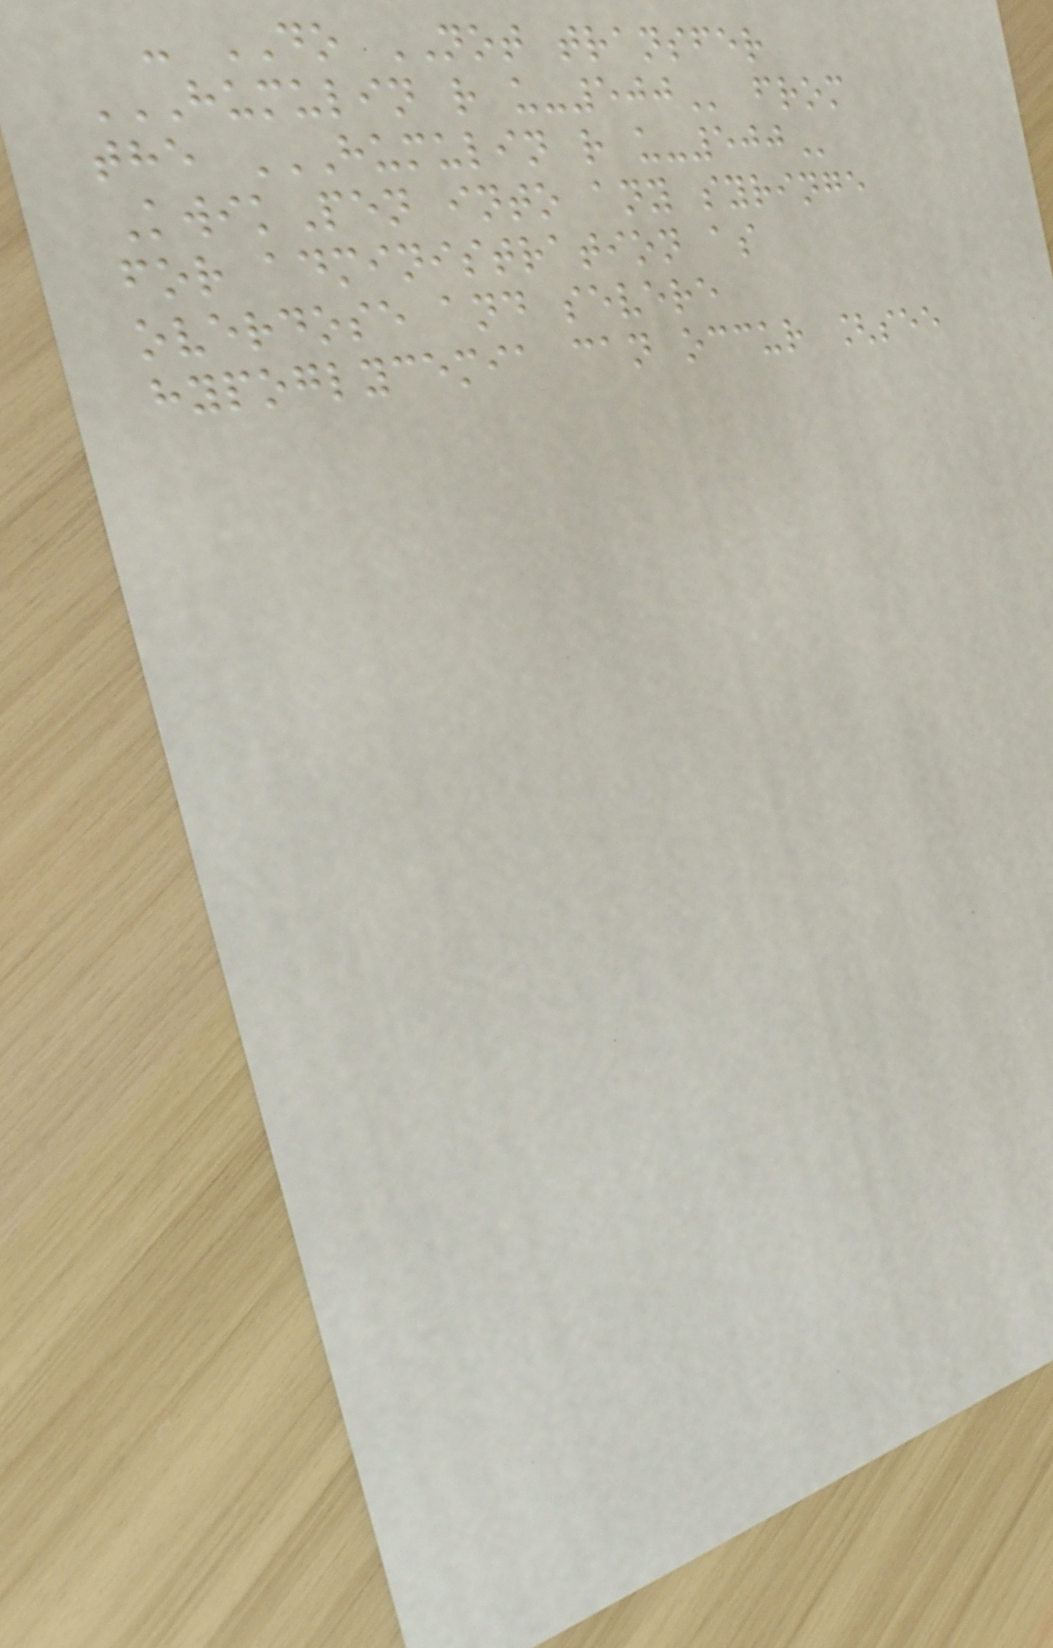- DO NOT transfer
HUMULIN R U-500 from
the HUMULIN R U-500
KwikPen into any syringe
for administration as
overdose and severe
hypoglycemia can occur [see
